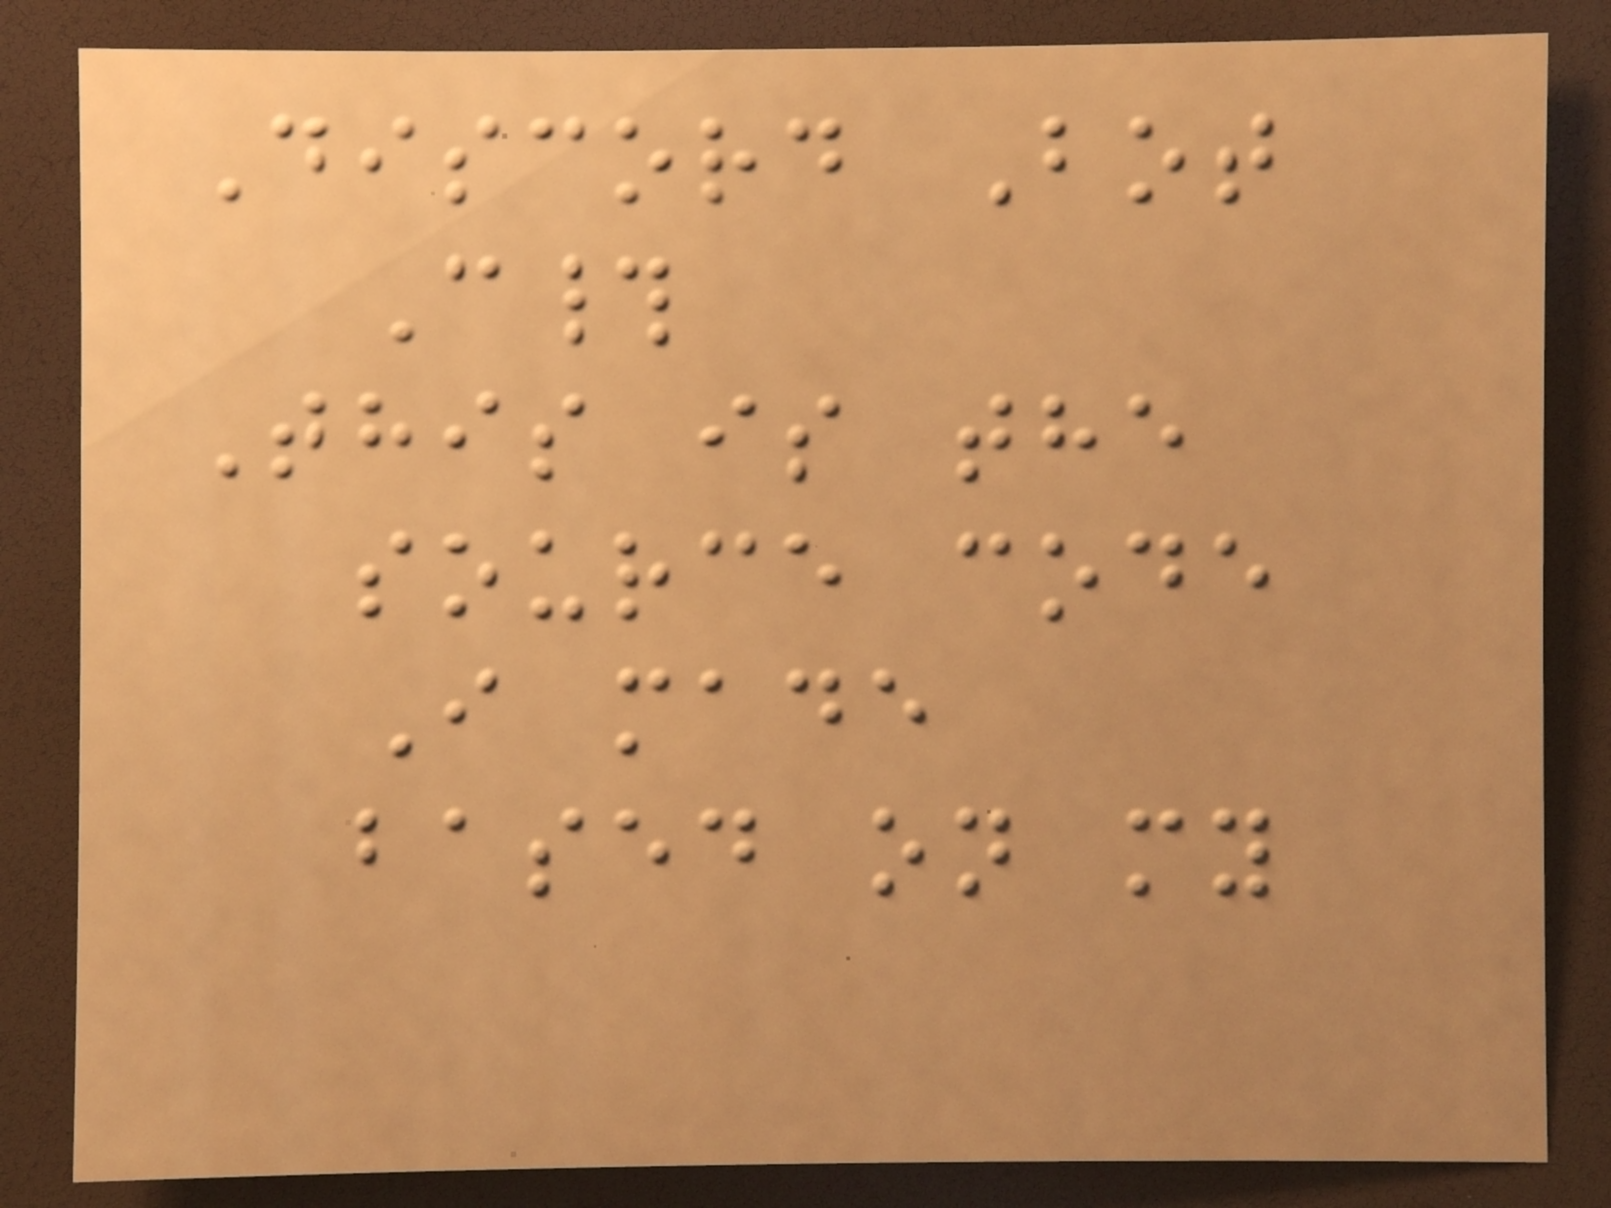Discord Bot
C#
This is the
source code
I made
based on my
